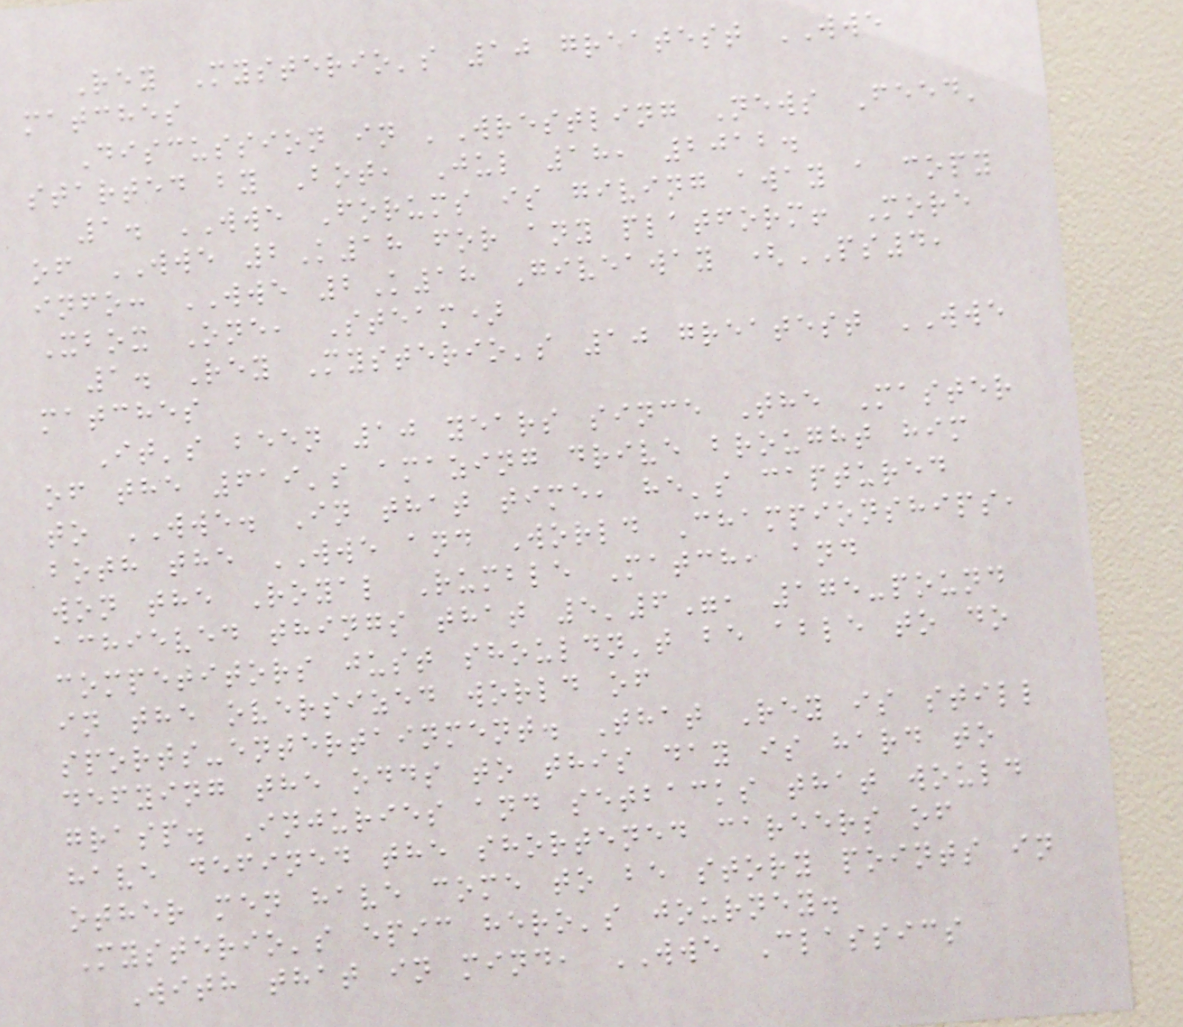Rey Mysterio's 10 greatest WWE
matches
Discussion in 'Wrestling News Feed'
started by Bot, Jul 18, 2012.
1. WWE Forums is giving away a copy
of WWE 2K18 for any platform! More
info: WWE 2K18 Giveaway (PS4,
Xbox One, Steam)
1. Rey Mysterio's 10 greatest WWE
matches
It's been 10 years since The Master
of the 619's amazing drive brought him
to WWE. In that time, he's captured
both the WWE and World Championships,
won the Royal Rumble Match, and
achieved things that 5'6", 175-pound
competitors just shouldn't be able to do
in the oversized world of
sports-entertainment. That Rey is still
defying the odds to this day is hard to
grasp. Injuries and setbacks that would
have defined the shortened careers of
other men have come to be story points in
Mysterio's epic hero's journey.
With that in mind, WWE Classics
